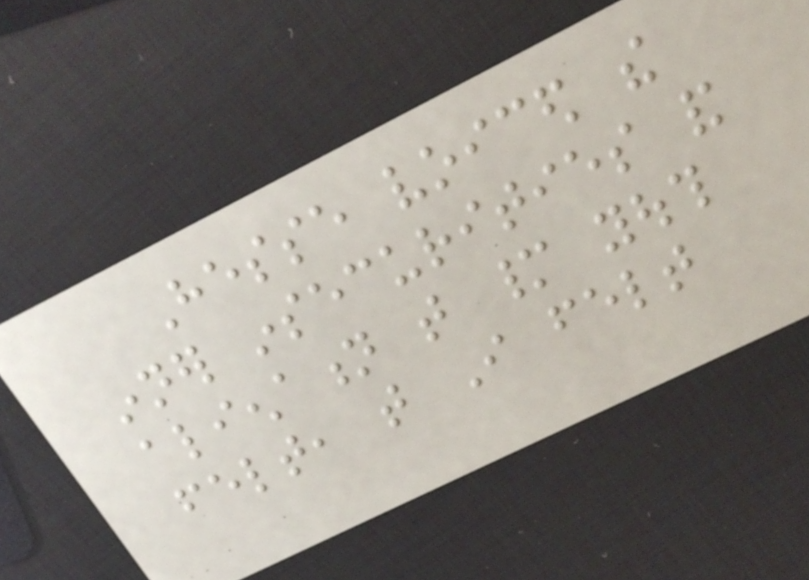Hesse voiced the
inner insecurities and
alienation that many youth
felt, that I felt
